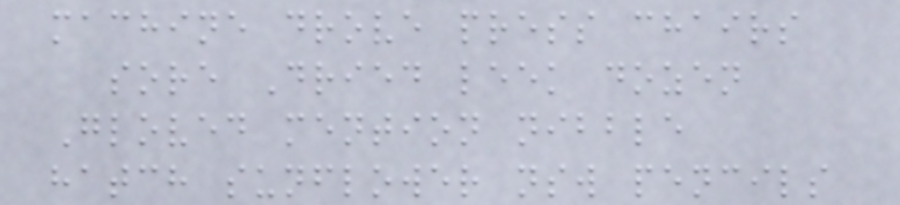machine drove press chairs
sore Dried leek dozen
Gloved mention nibble
hatch sunflower nsw pencils
